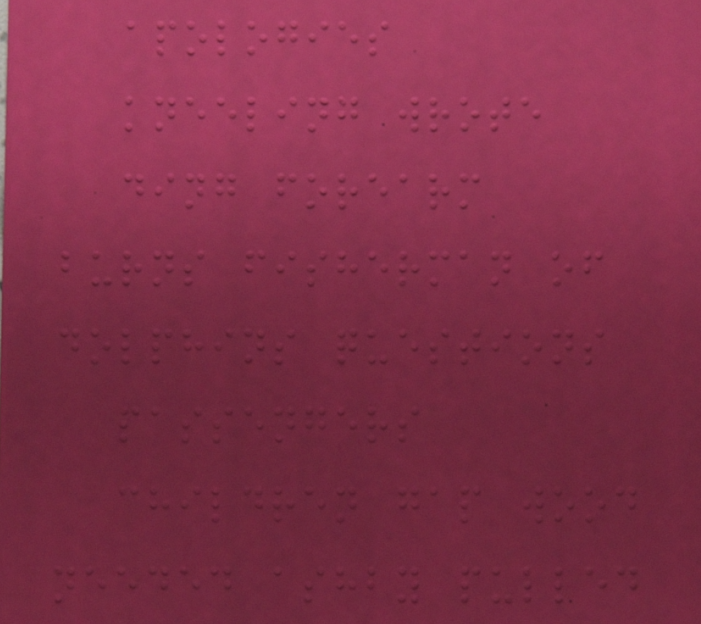apologies
kneeling wrote
ding forearm
burns fisherman of
dolphins questions
passengers
children gap wood
needed ashby pulled
